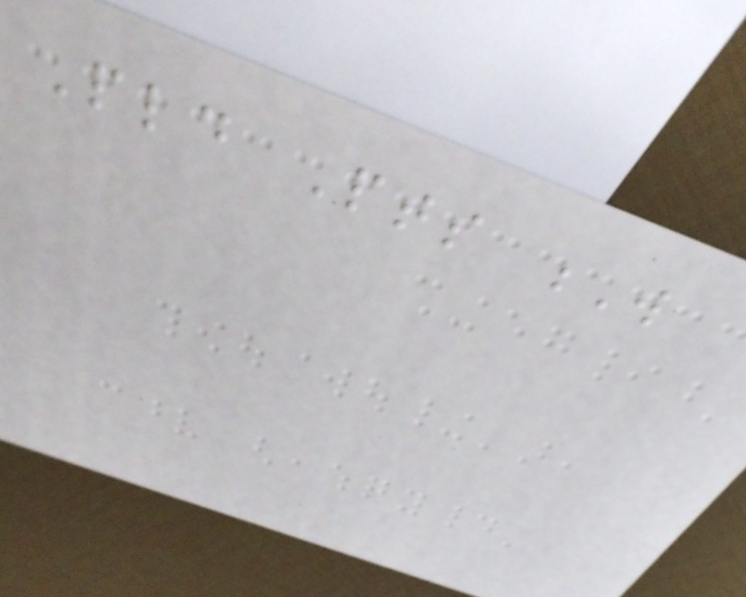Pld Pts W
